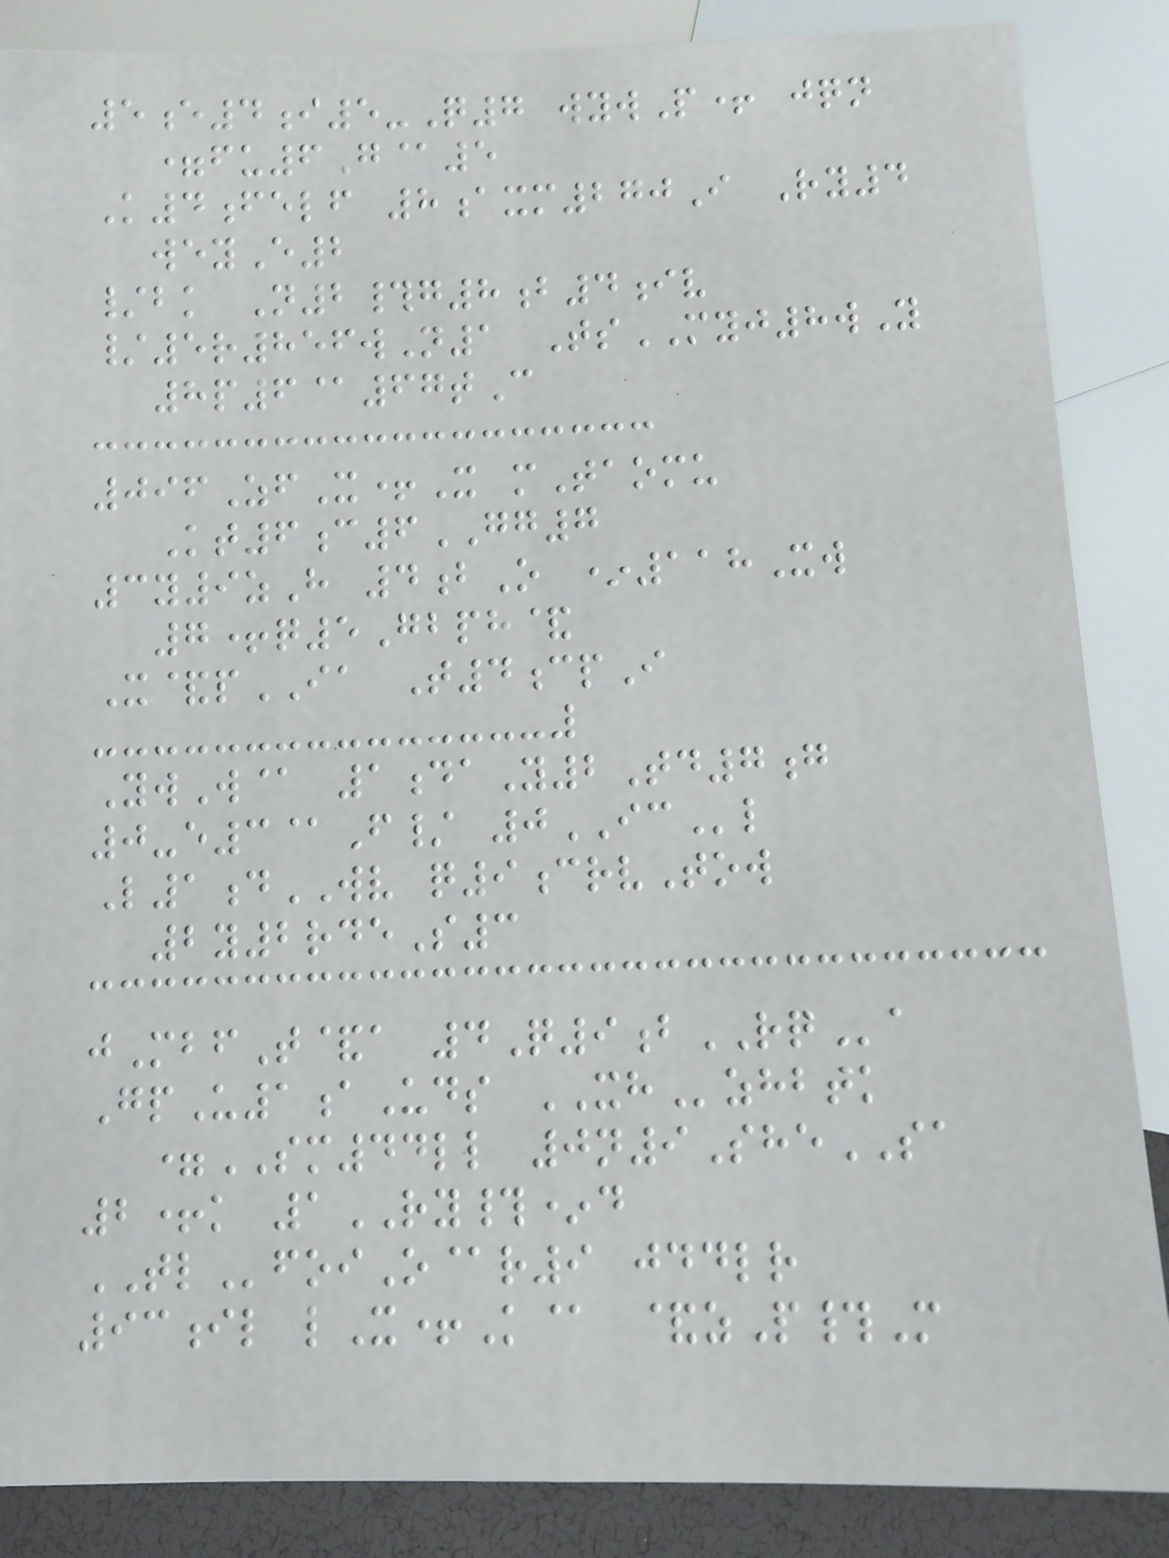5e4i5-Q7 wywP+ jqn
=fu6G@5
K4felf 8axm270I Ry4
weyE2
/bk N2#g8b4iv
/5r856wN1 TsMYJ8wY
8p6@67tC
096ZfX+X mTaomu
Kt6c6GG7
3y9zH 4bO *118Xw
7+q5Gbph&
X&pIA T4cpI
YwW@ 1daY2Td7g
0-e3@F/ 0ICl
L1dWV q9crvTow
2y2rdeS3
jMbfT&a 4Q9bRQa
GpU1aUds XHzhbtk
=SM44ll 0n9SheSA
2+k 1RY#*d
TLfoiO@r9 jddlr
93il lX+K@ &zP#M
